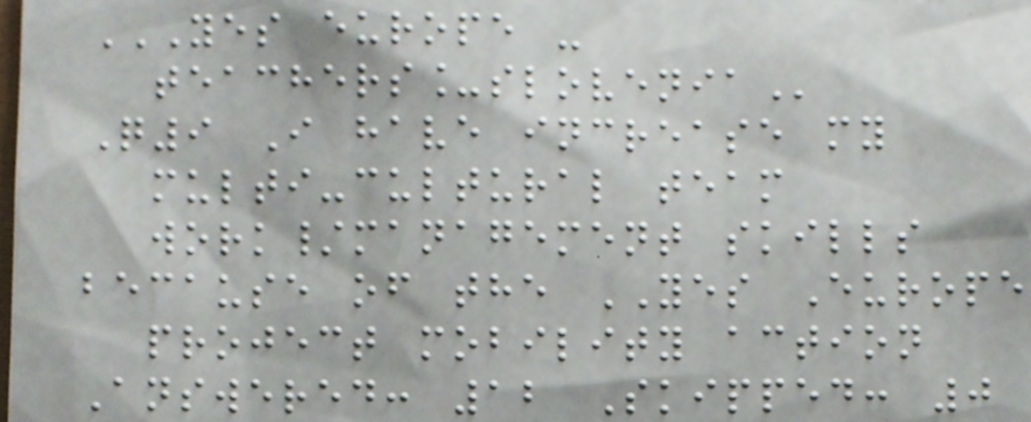YES EUROPE -
TEACHERS_SLOVENIA
Q9 I have increase my
multi-cultural team
work/management skills
because of the YES Europe
project mobility action
Answered: 12 Skipped: 0
